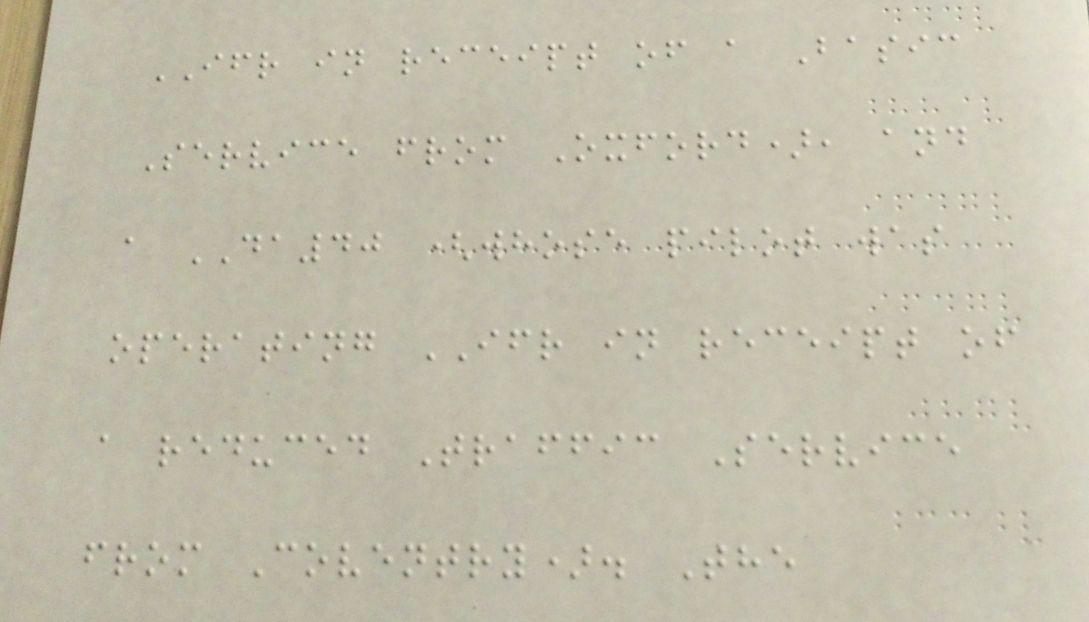IFR in receipt of a Basic
Service from Oxford), and
a DA40 (whose pilot was
operating IFR in receipt of
a reduced Traffic Service
from Coventry). The
